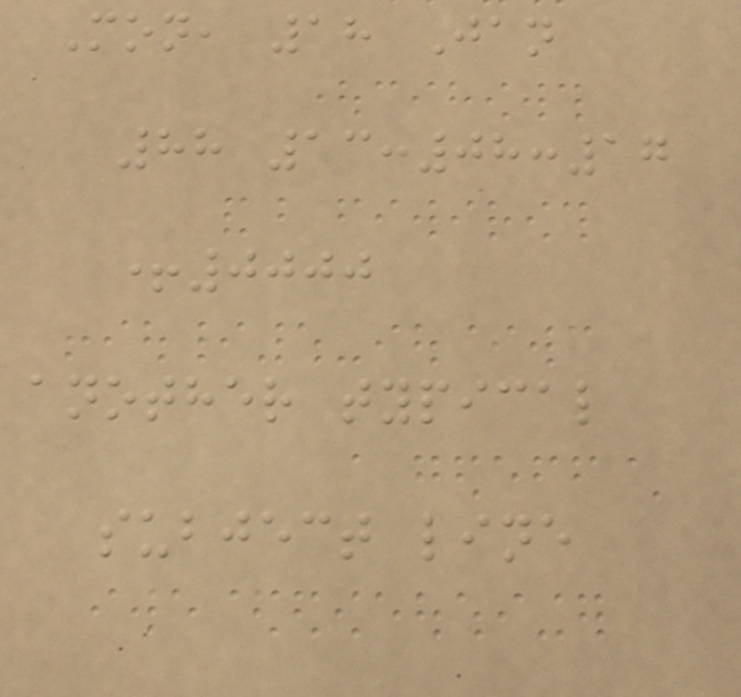Mon, 18 Jan
88 13:08:17
+0000
another typical
subject line
